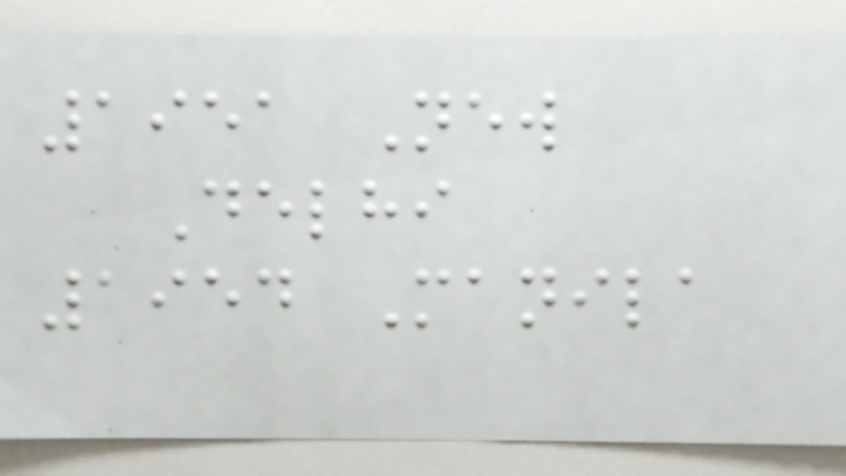1951 New
Delhi
1954 Manila
